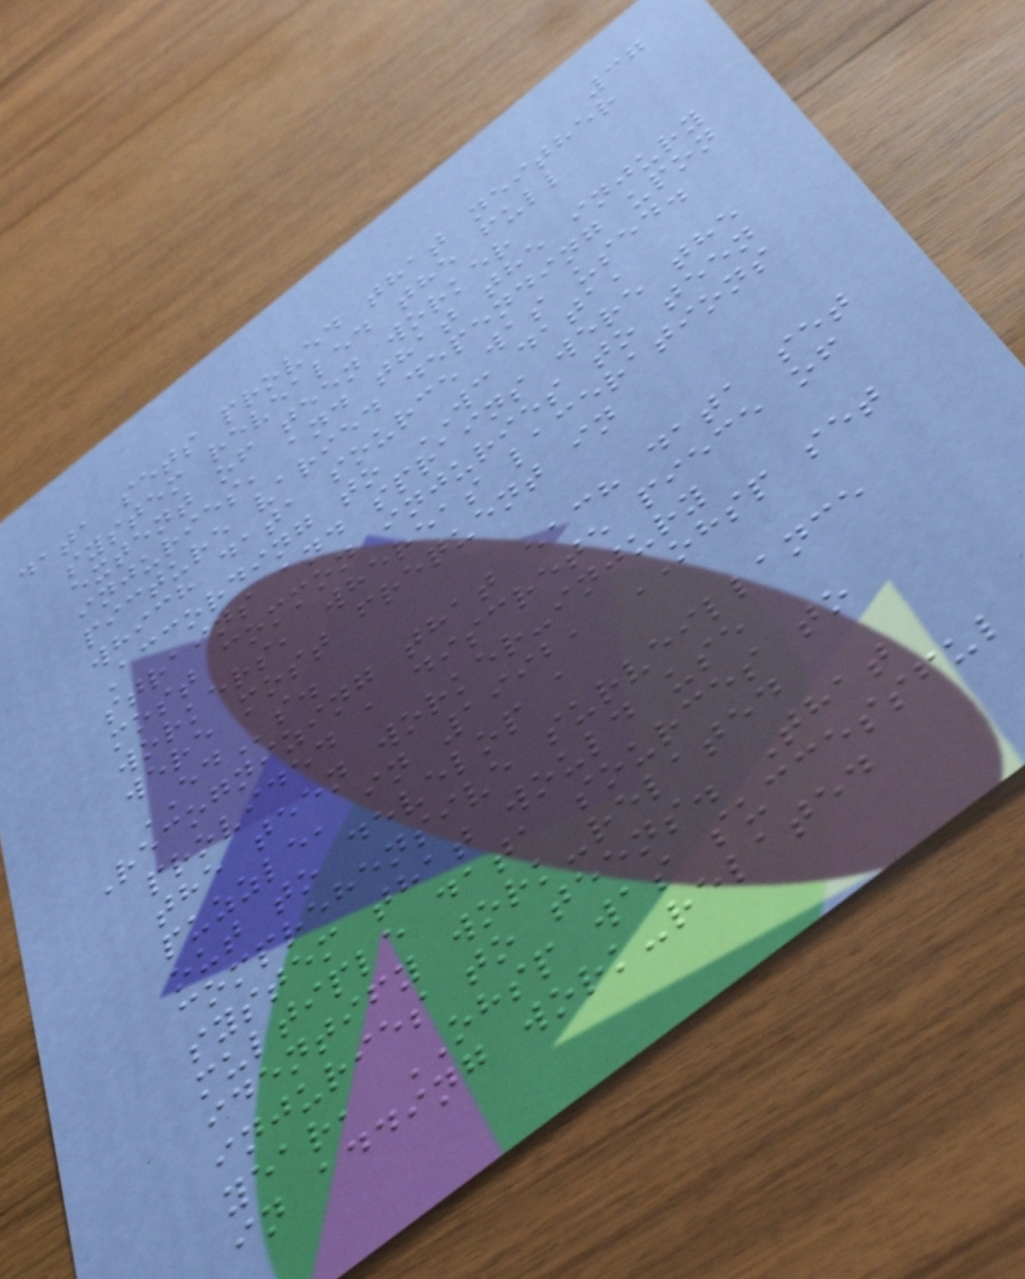37
data sets proved that neither
system revealed the full
extent of teen worker
injuries, and that the injury
picture varied depending upon
which data source was used.
According to WC data,
strains and sprains were the
most common injuries to teen
workers, whereas lacerations
were most frequent in
EDs.
Recognizing that each data set
provided a discrete piece of
the teen worker-injury
puzzle, in 1992, OHSP set
out to develop a
comprehensive surveillance
system that would use
multiple data sources to
identify work-related
injuries to teens. That
year, OHSP was successful
in adding work-related
